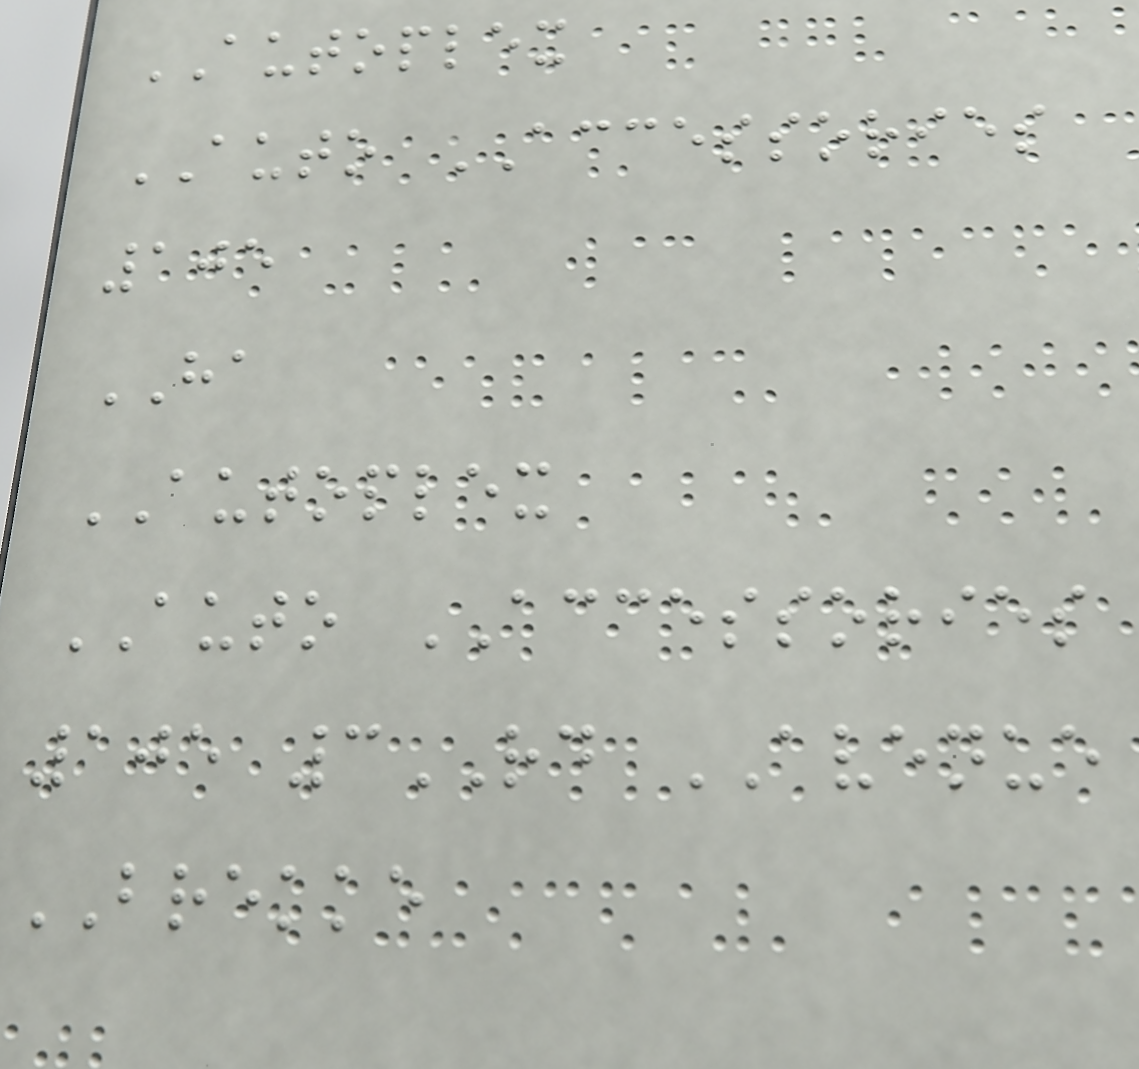AUTOPLEX
AUTO ACCESSORIES
105
HA
AUTOPLEX
AUTO ACCESSORIES
105 3RD AVENUE
BREKKE
